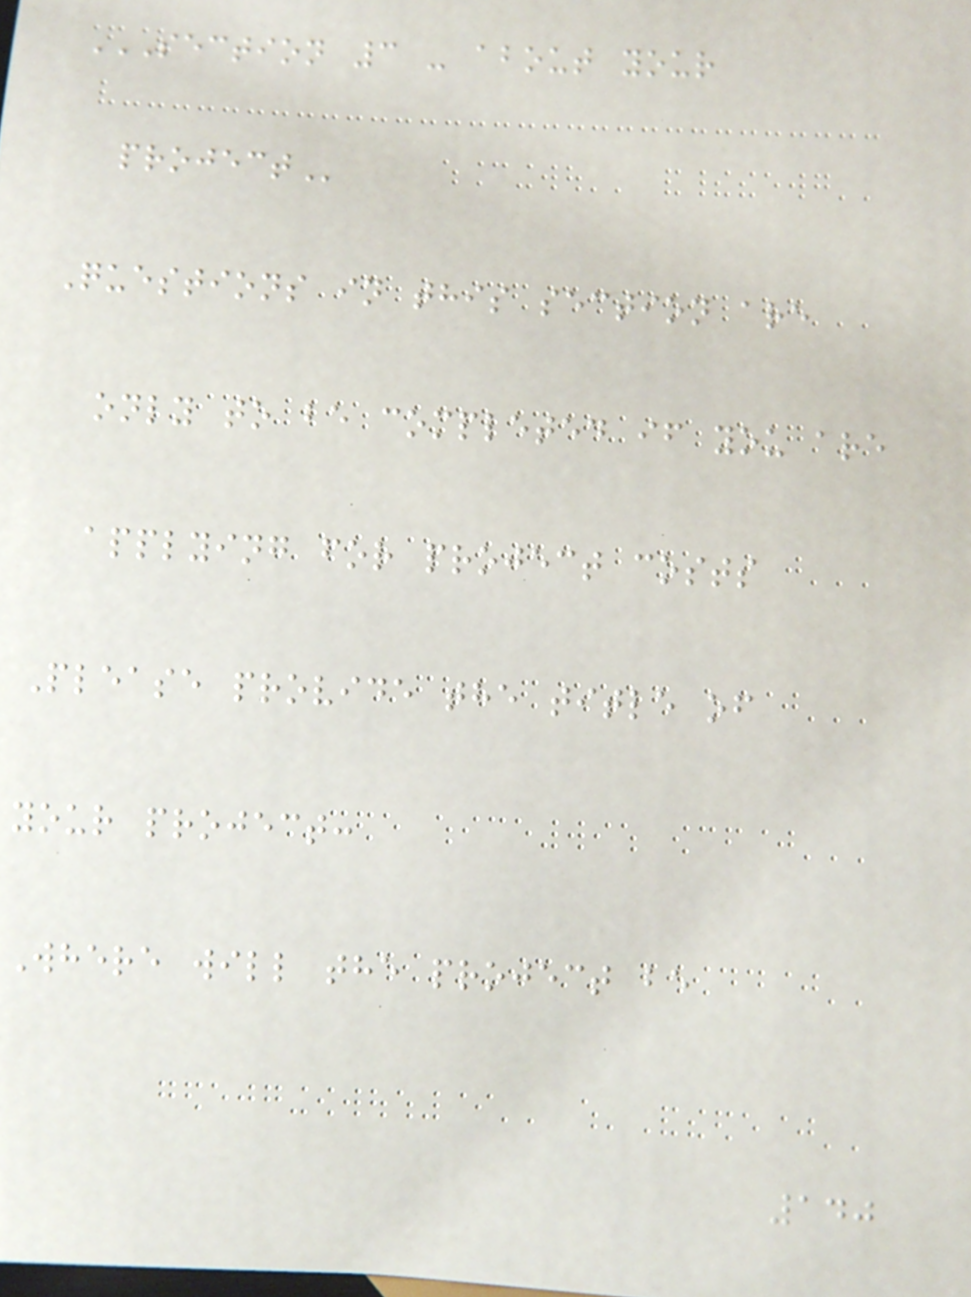SECTION 3 - ABOUT YOUR
PROJECT
Questions in this section are
only to be completed if you are
applying for project costs
Please provide the title of
your project:
Where will the project be
140
